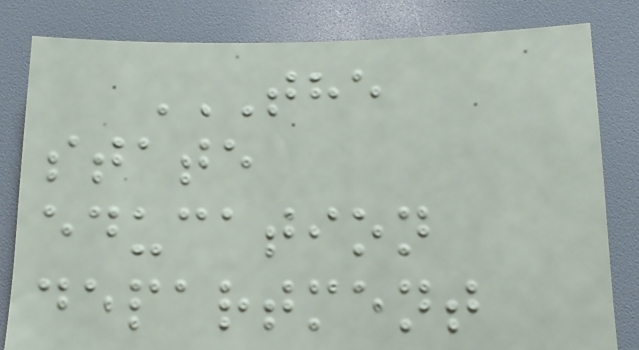THE
STATE
EDUCATION
DEPARTMENT
